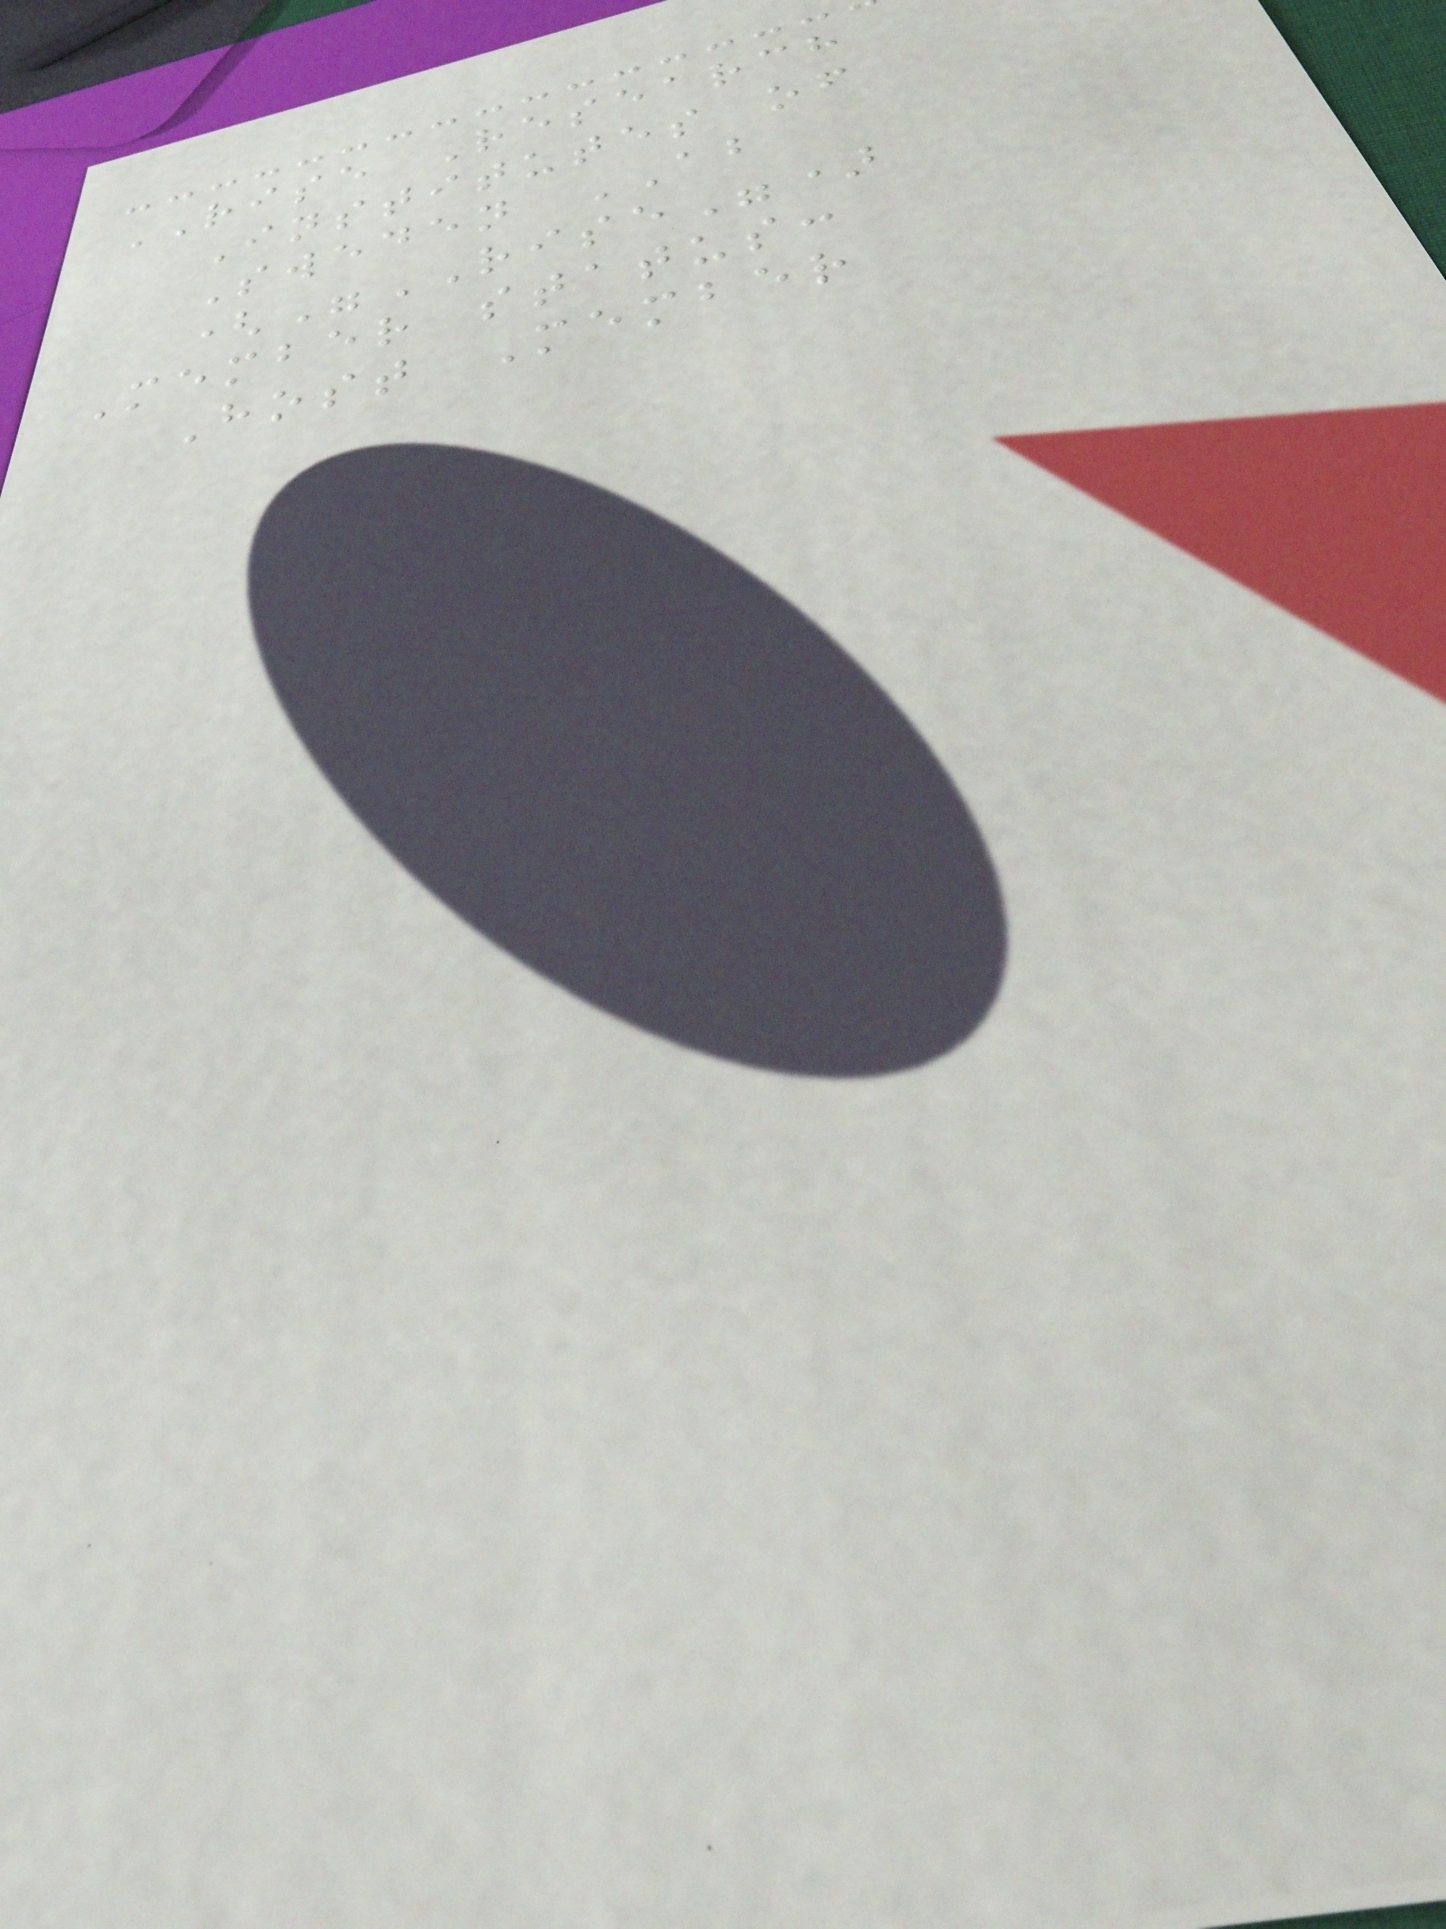RISE Research
Institutes of
Sweden AB
("RISE")
Member status:
Host Member
